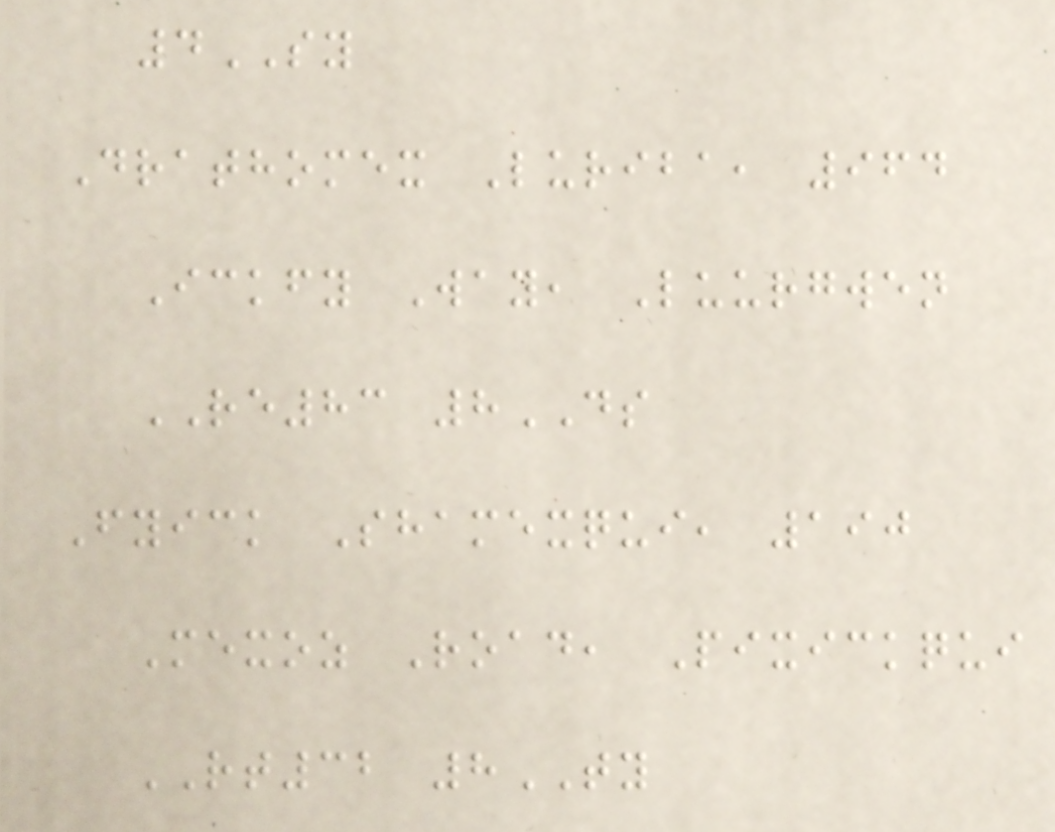4SY
Drathomex Luriba, 964
Ickfy Way, Luurgwen
RE83 8DS
Fyick Shamexqui, 190
Mexoz Road, Pixickqui
RT32 8TY
